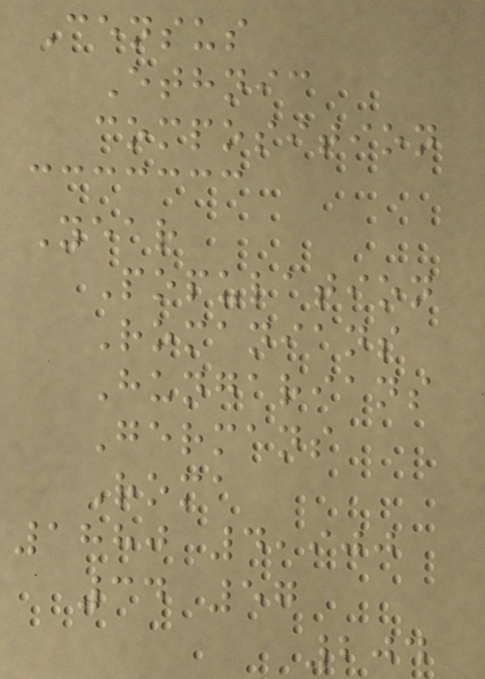Census
Ethnic
composition
Year
Population
Romanians
Hungarians
Germans
Roma
1880 4,900
34 57
204
